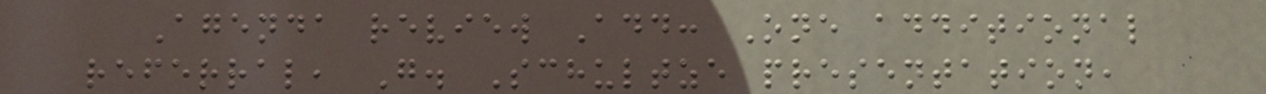Agenda review Add: One additional
referral, G. Schultze presentation,
